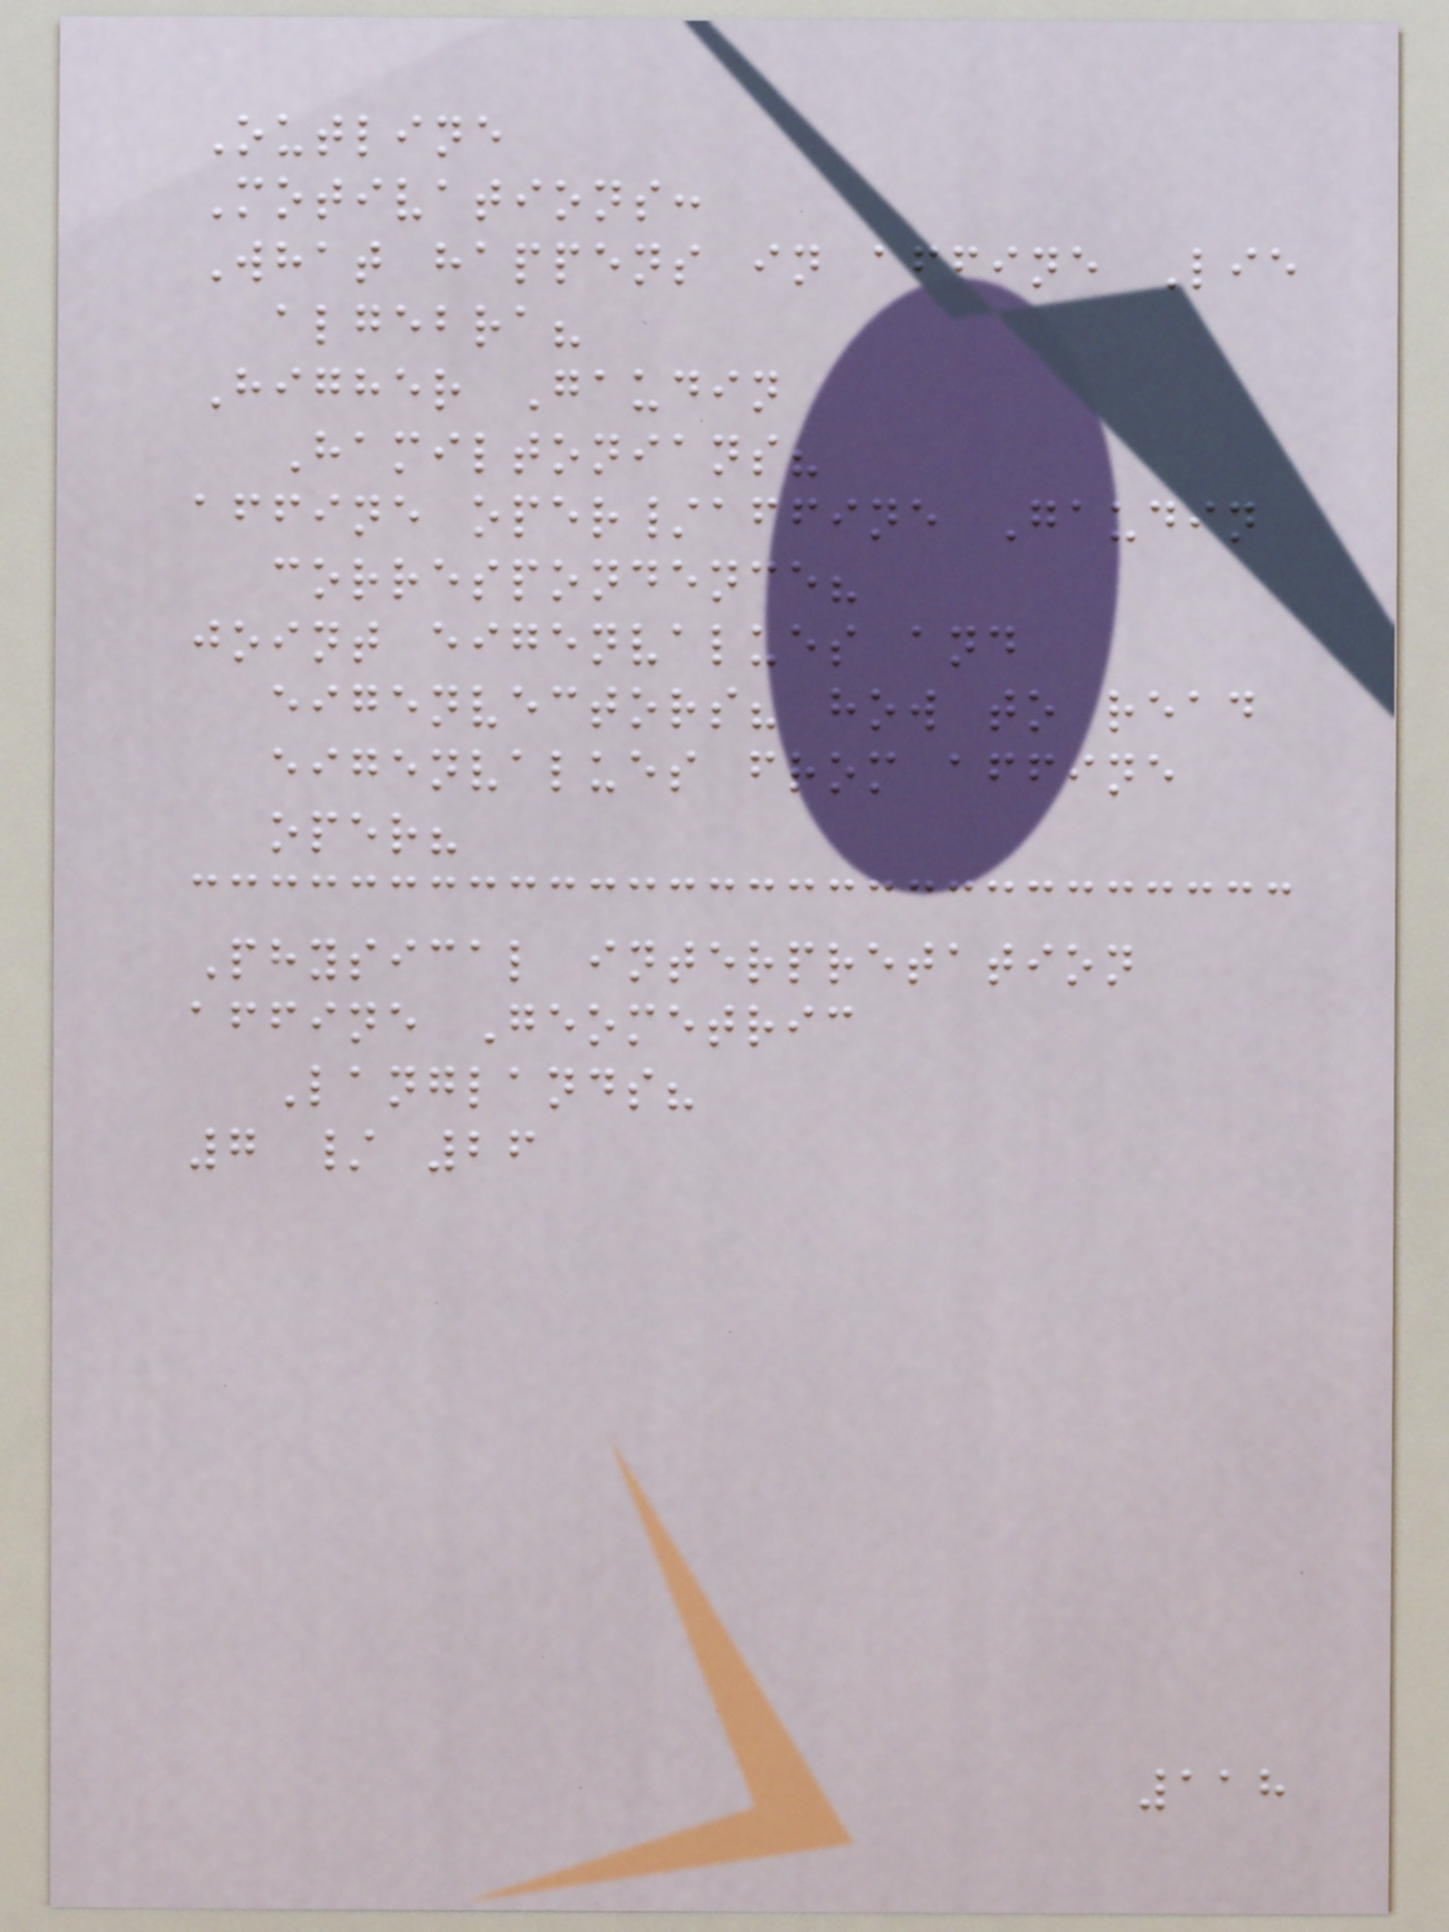Outline
Motivations:
What happens in affine Lie
algebra?
Higher Gaudin
Hamiltonians?
affine oper/affine Gaudin
correspondence?
joint eigenvalues and
eigenvectors? how to read
eigenvalues from affine
oper?
Physical interpretation
affine Geometric
Langlands?
7 / 26
118
